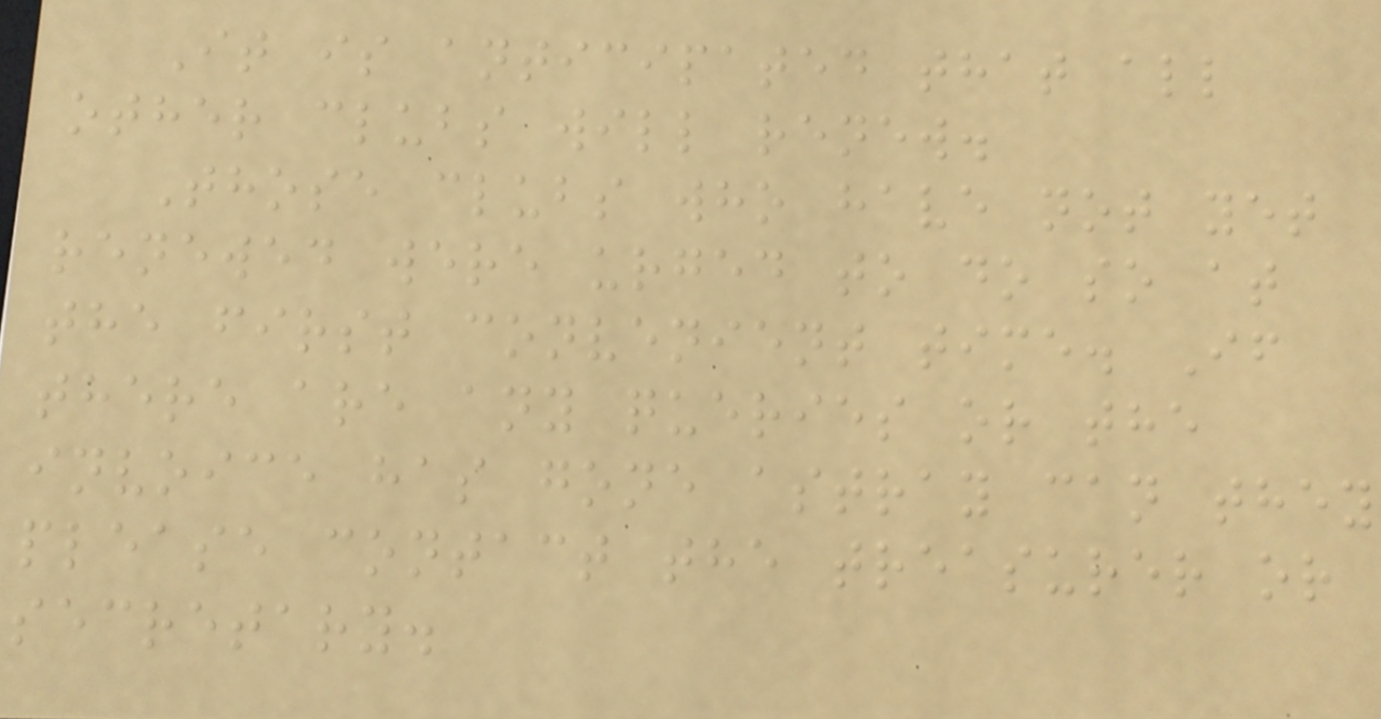It is anticipated that all
other clubs will renew.
Those clubs who have not yet
renewed were urged to do so at
the first convenient time. If
there are any queries or the
invoice has gone astray can they
please contact the treasurer or
secretary.
